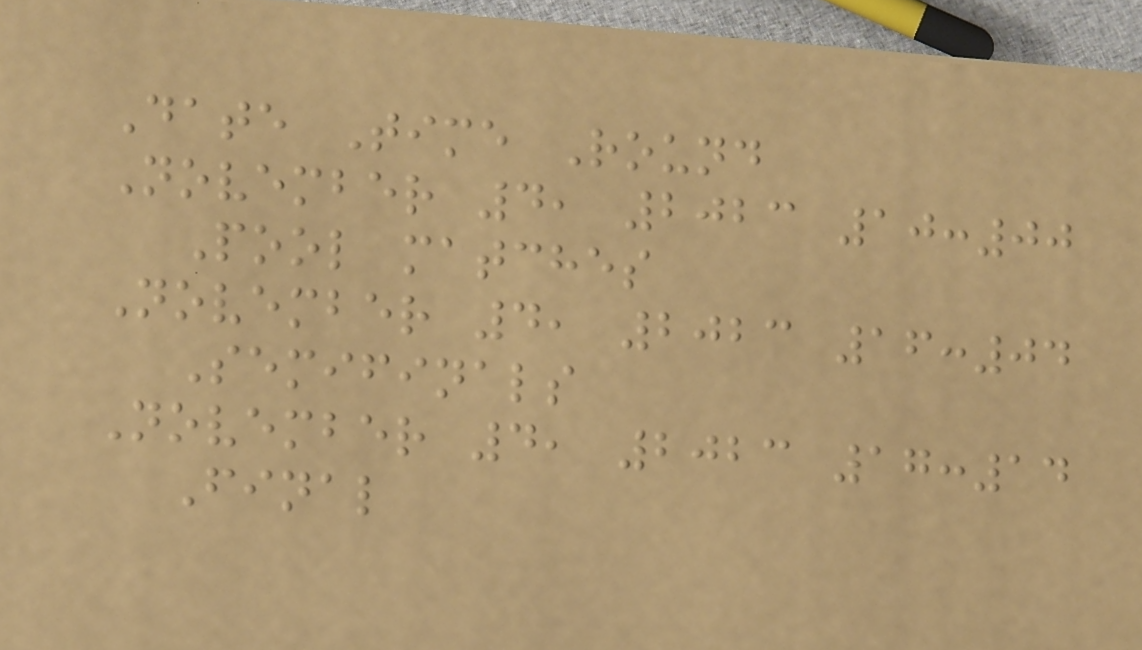Date Time Round
November 4, 2023 10:00
Pool matches
November 4, 2023 16:04
Semifinals
November 4, 2023 17:14
Final
